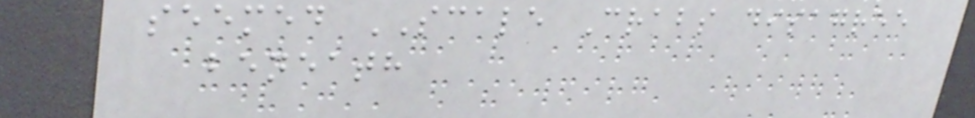seemed SCALE Crabs disagree
beneath
